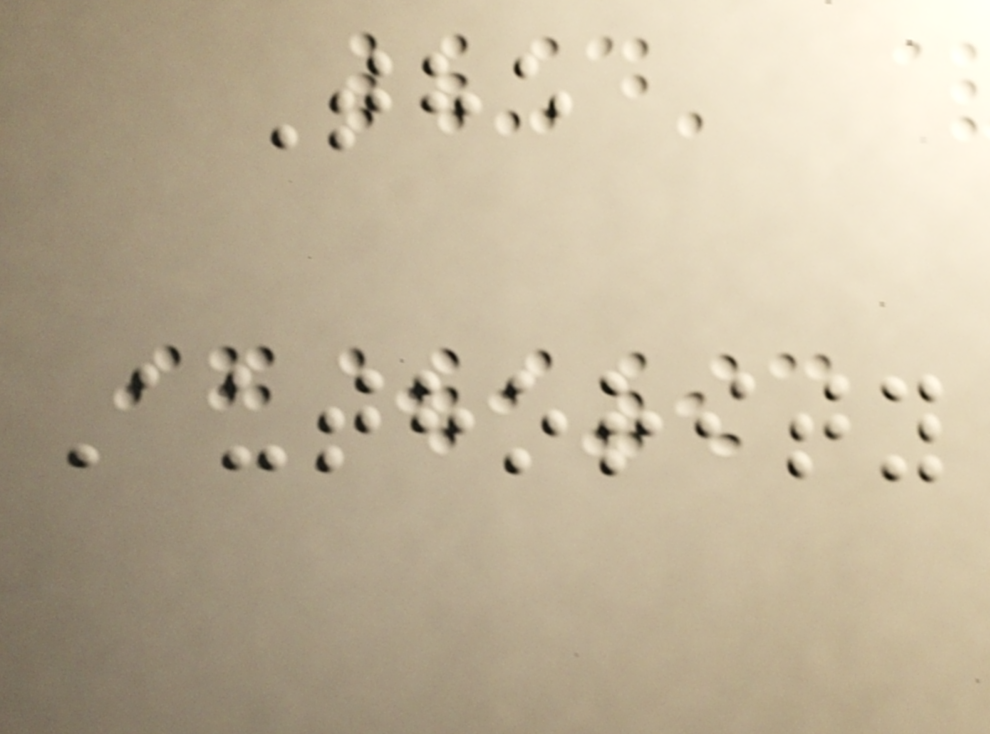The
Authority
